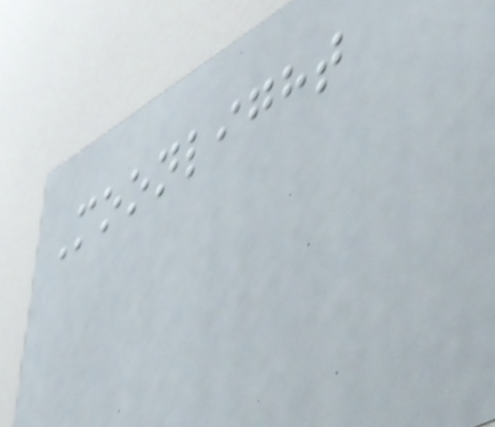Moonlight
